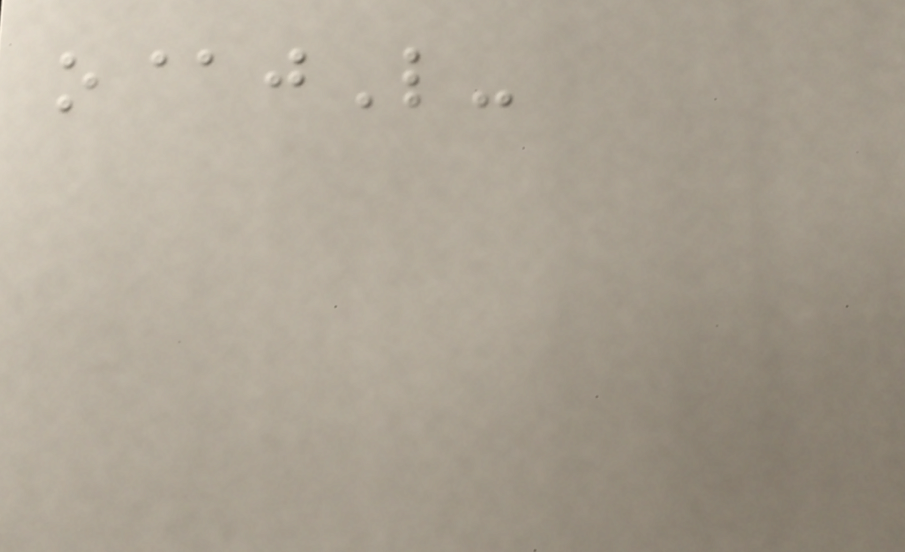o@jL-
